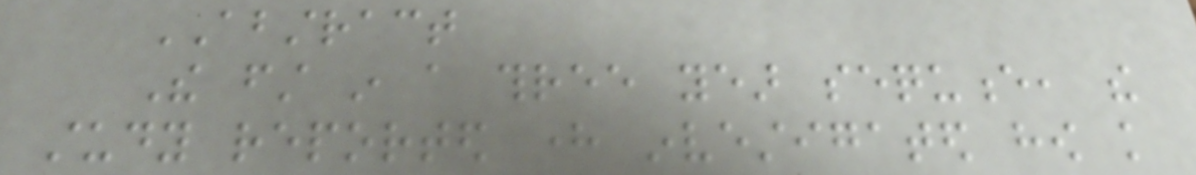ABSTRACT
The first in a three year sequence, the
study reported here investigated how knowledge
